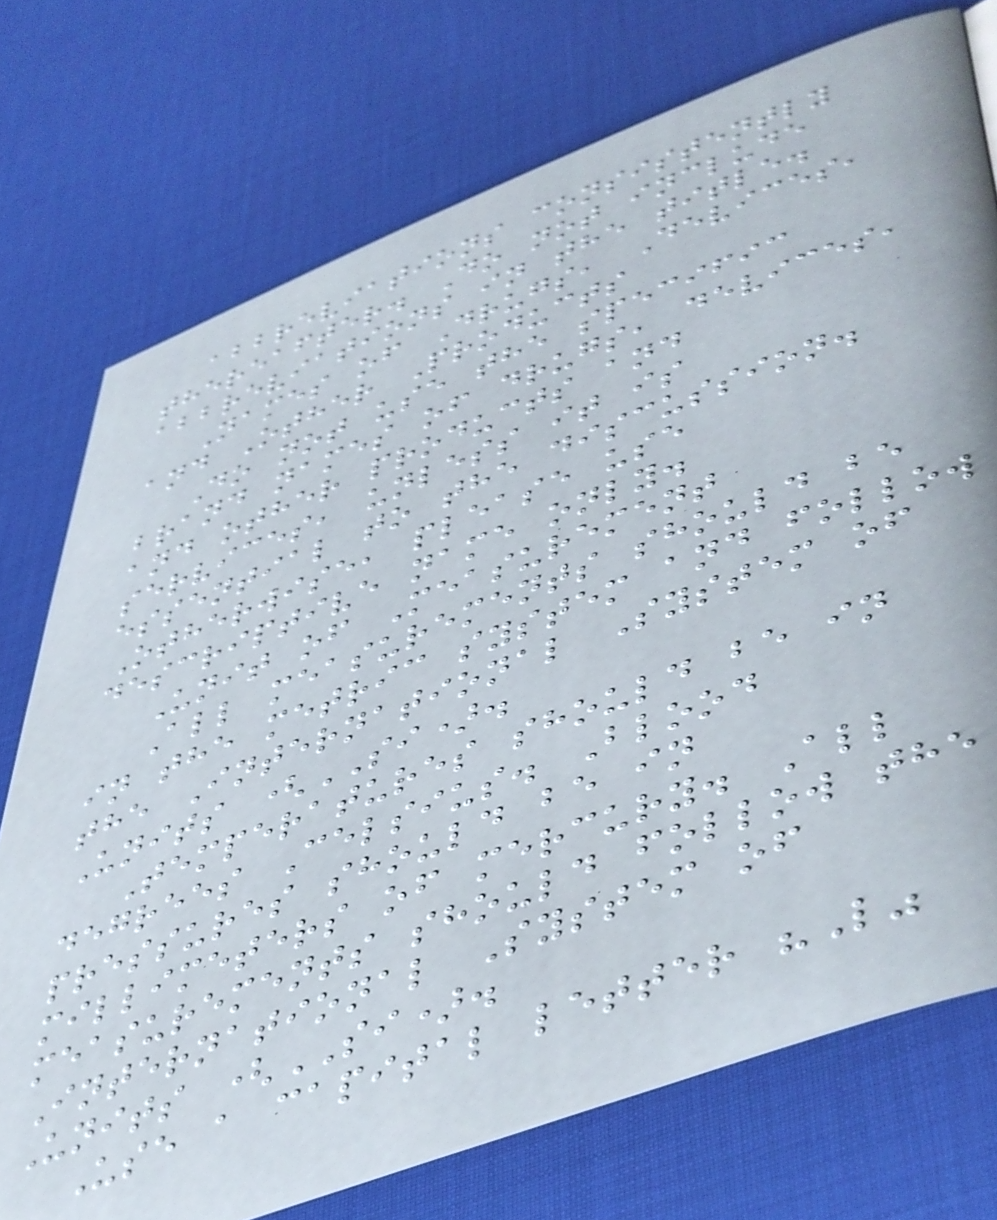abbreviations consistently
thereafter. Do not include
abbreviations in the title.
Names of Drugs, Devices,
and Other Products
Do not use the specific
brand names of drugs, devices,
and other products and
services, unless it is
essential to the discussion.
Otherwise, please use
descriptive name only.
Unit of Measurement
All measurements should be
in the metric system and follow
the International System of
Units (SI).
Temperatures should be in
degrees Celsius. Blood
pressures should be in
millimeters of mercury. All
measurements should follow the
International System of
Units (SI).
Use a capital letter "L"
